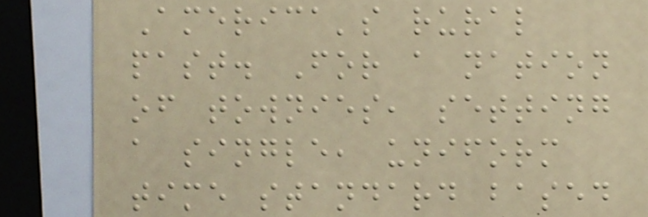America's rural
past. For a nation
of townies, setting
a single, uniform
time standard based
